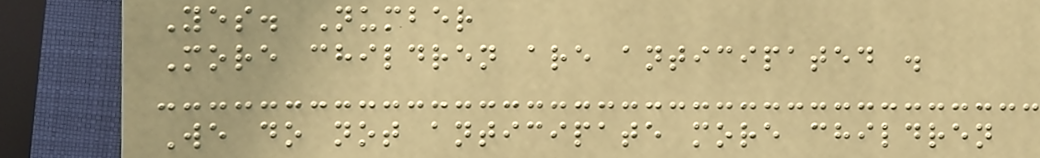Yes. Number
More children are anticipated .
We do not anticipate more children
